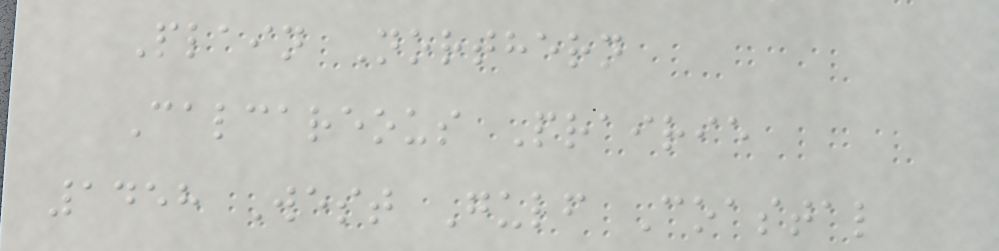Plain Northern
Calcareous Prairie
1458 West Gulf Coastal
